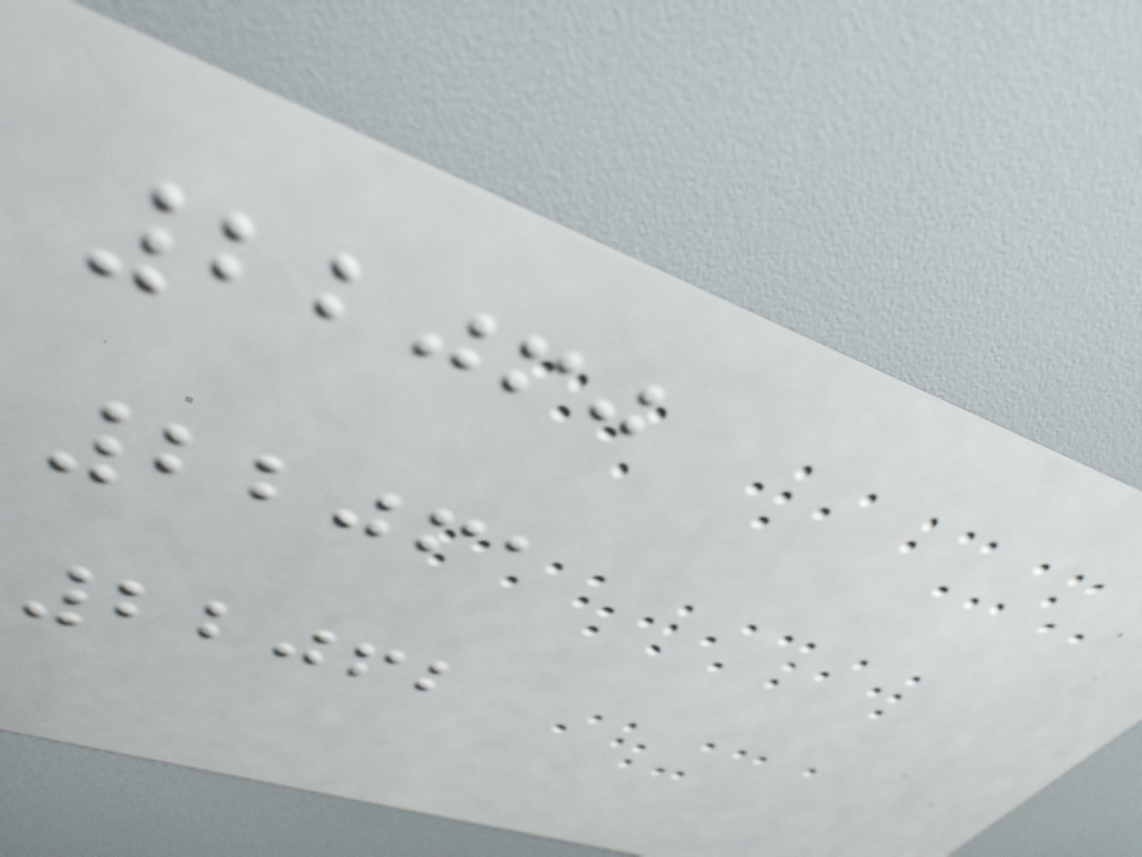22060
22061
22062
